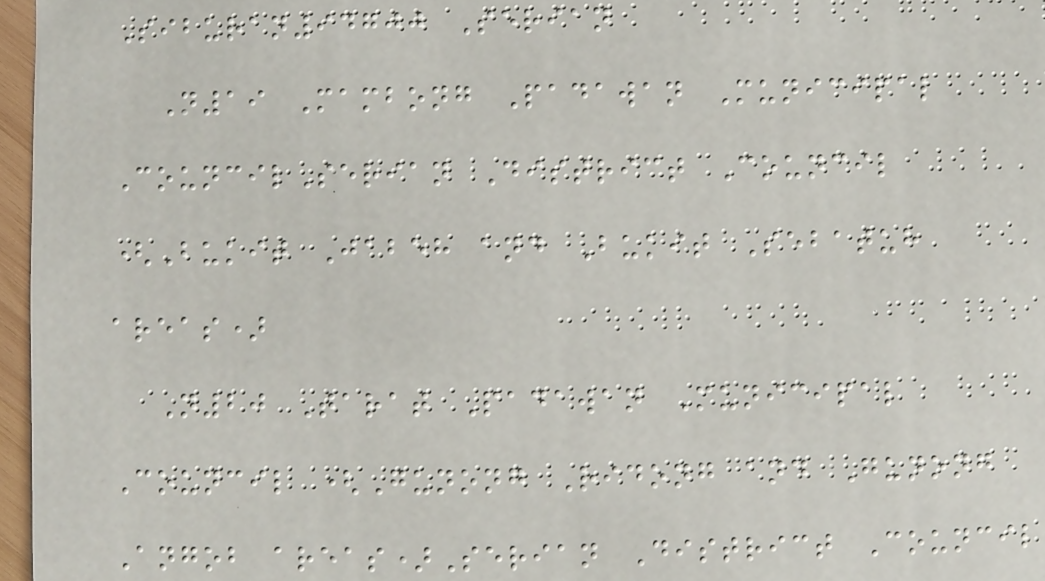Siburan94700 Serian
N19 Mambong Padawan Municipal
CouncilSerian District Council
(Bukit Jabeh and Bukit Sebatuh
areas)
N20 Tarat Padawan Municipal
Council (Gunong Ridong and Gunong
Angob areas)Serian District Council
